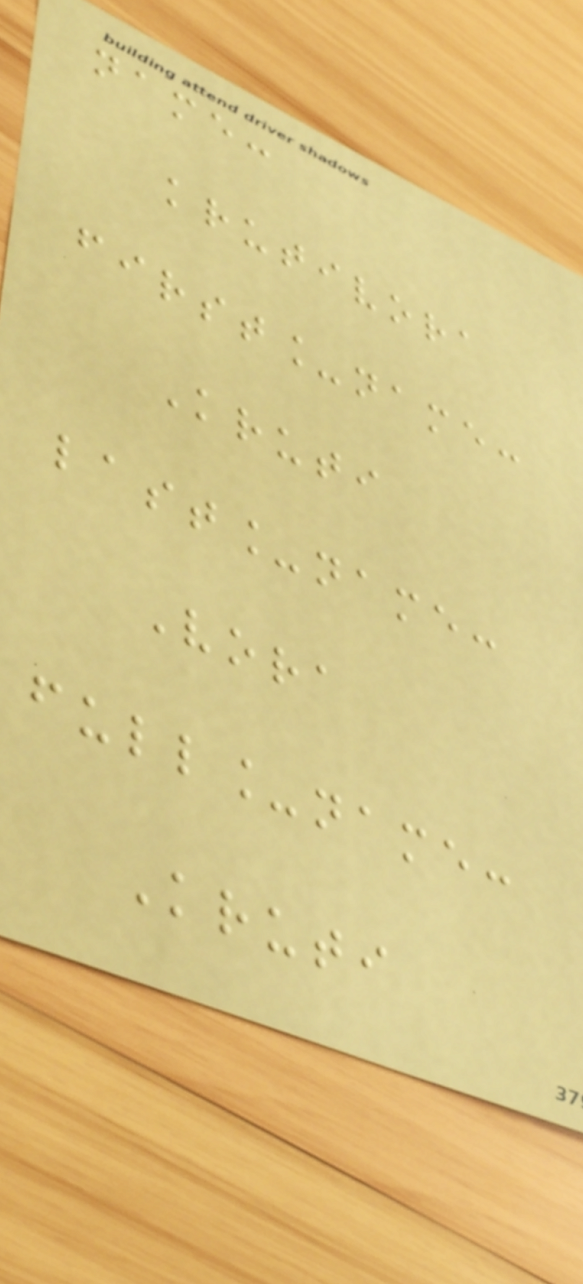name:
krutivora
first_name:
Kruti
last_name:
Vora
full_name:
Kruti
